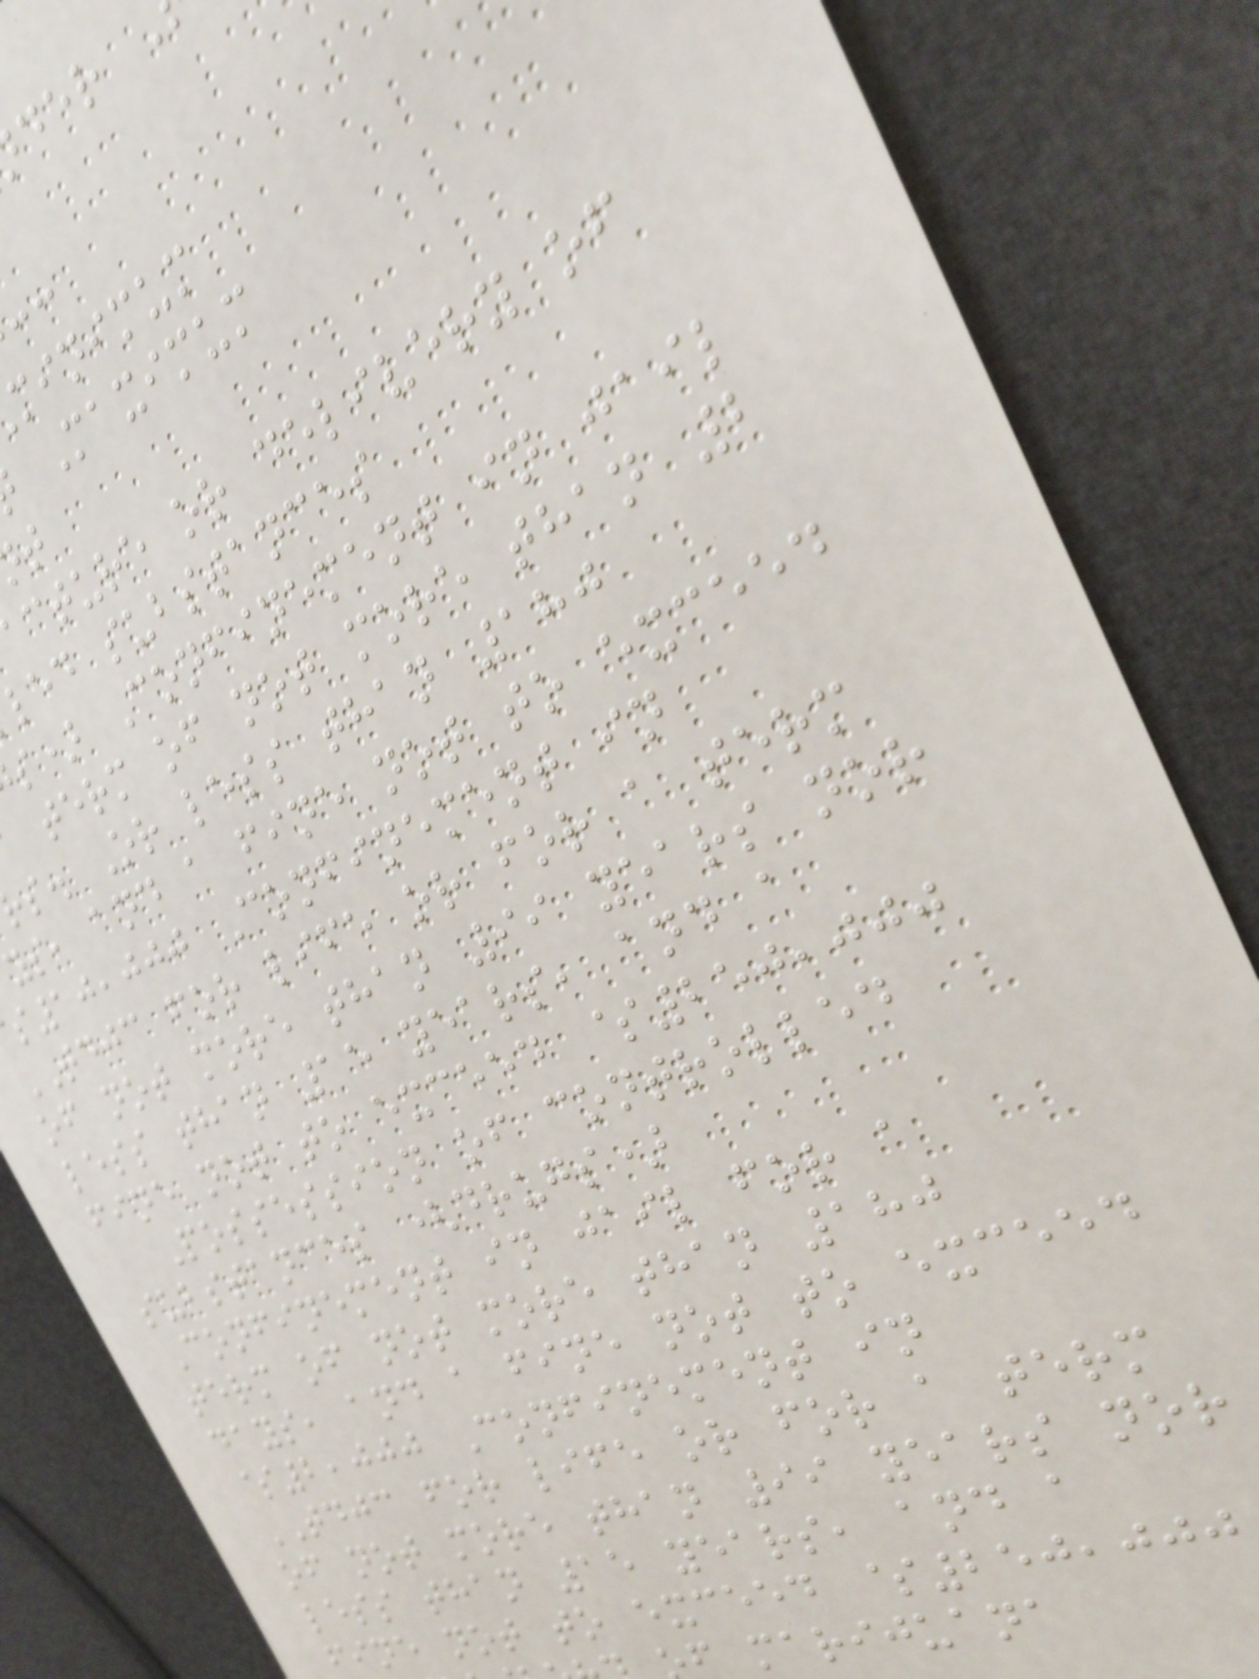minimum
Maximum
cture or delivery of
led substances
s) Confinement in jail
term of not more than 2
s. Or less than 180
ys, and a fine not to exceed
10,000 Confinement in
TDJC for life or for a term
of not more than 99 years nor
less than 15 years, and a
fine not to exceed $250,000
Possession of controlled
substances (drugs)
Confinement in jail for a
term of not more than 180
days, and a fine not to exceed
$2,000 Confinement in
TDJC for life or for a term
of not more than 99 years nor
less than 15 years, and a
fine not to exceed $250,000
f marijuana
